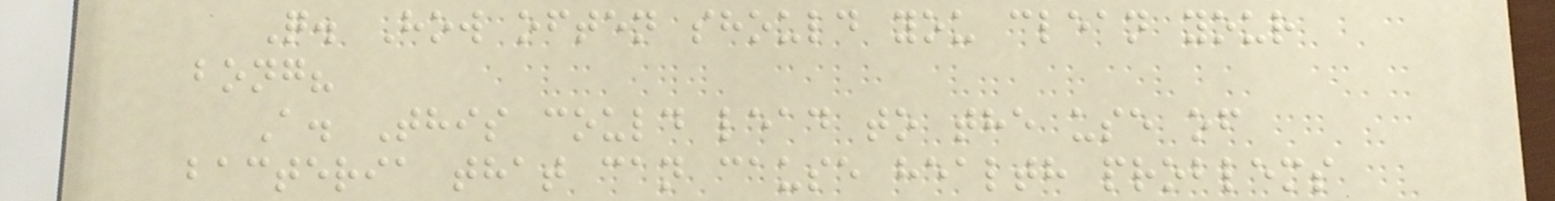Q. How often should you clean your
bong?
A. This could lead to the use of
bacteria that can cause health problems
